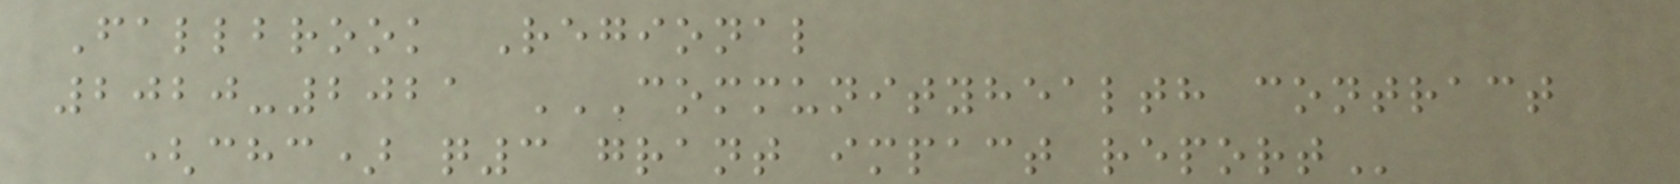Fallbrook Regional
2020-2021 COMMUNITYHEALTH CONTRACT
(CHC) Q3 GRANT IMPACT REPORT
